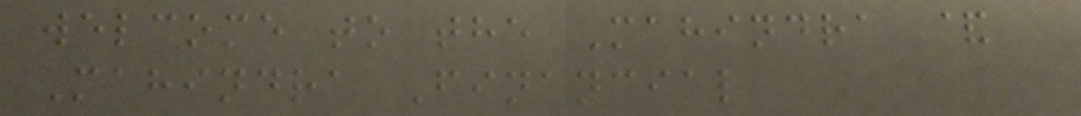welcome to the Mahindra &
Mahindra Financial
